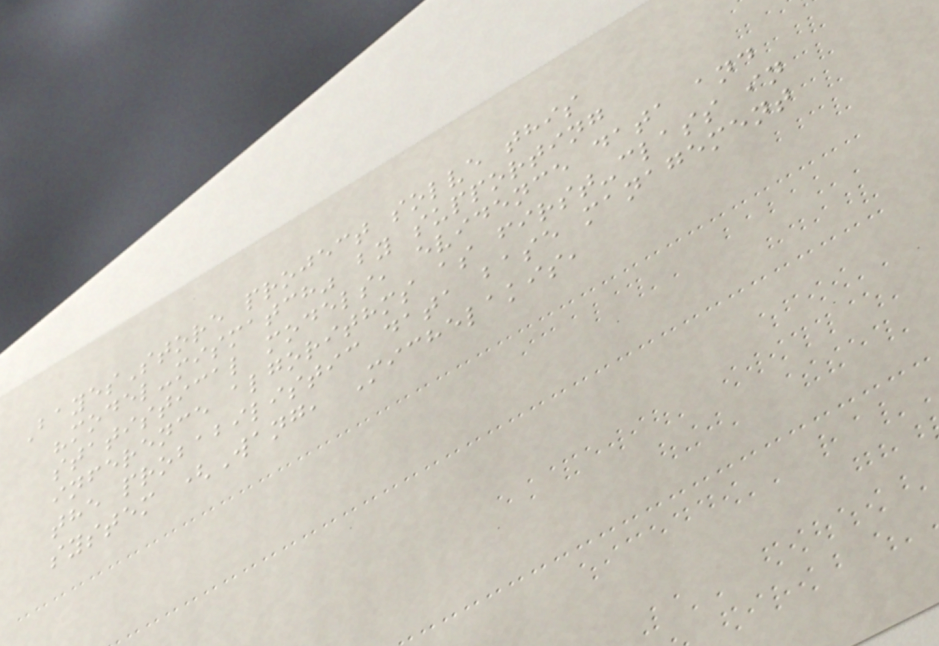BayesStore project solve this
"model-mismatch" by supporting
statistical models, evidence data and
inference algorithms as first-class in
the probabilistic data base management
system (Wang, Michelakis,
